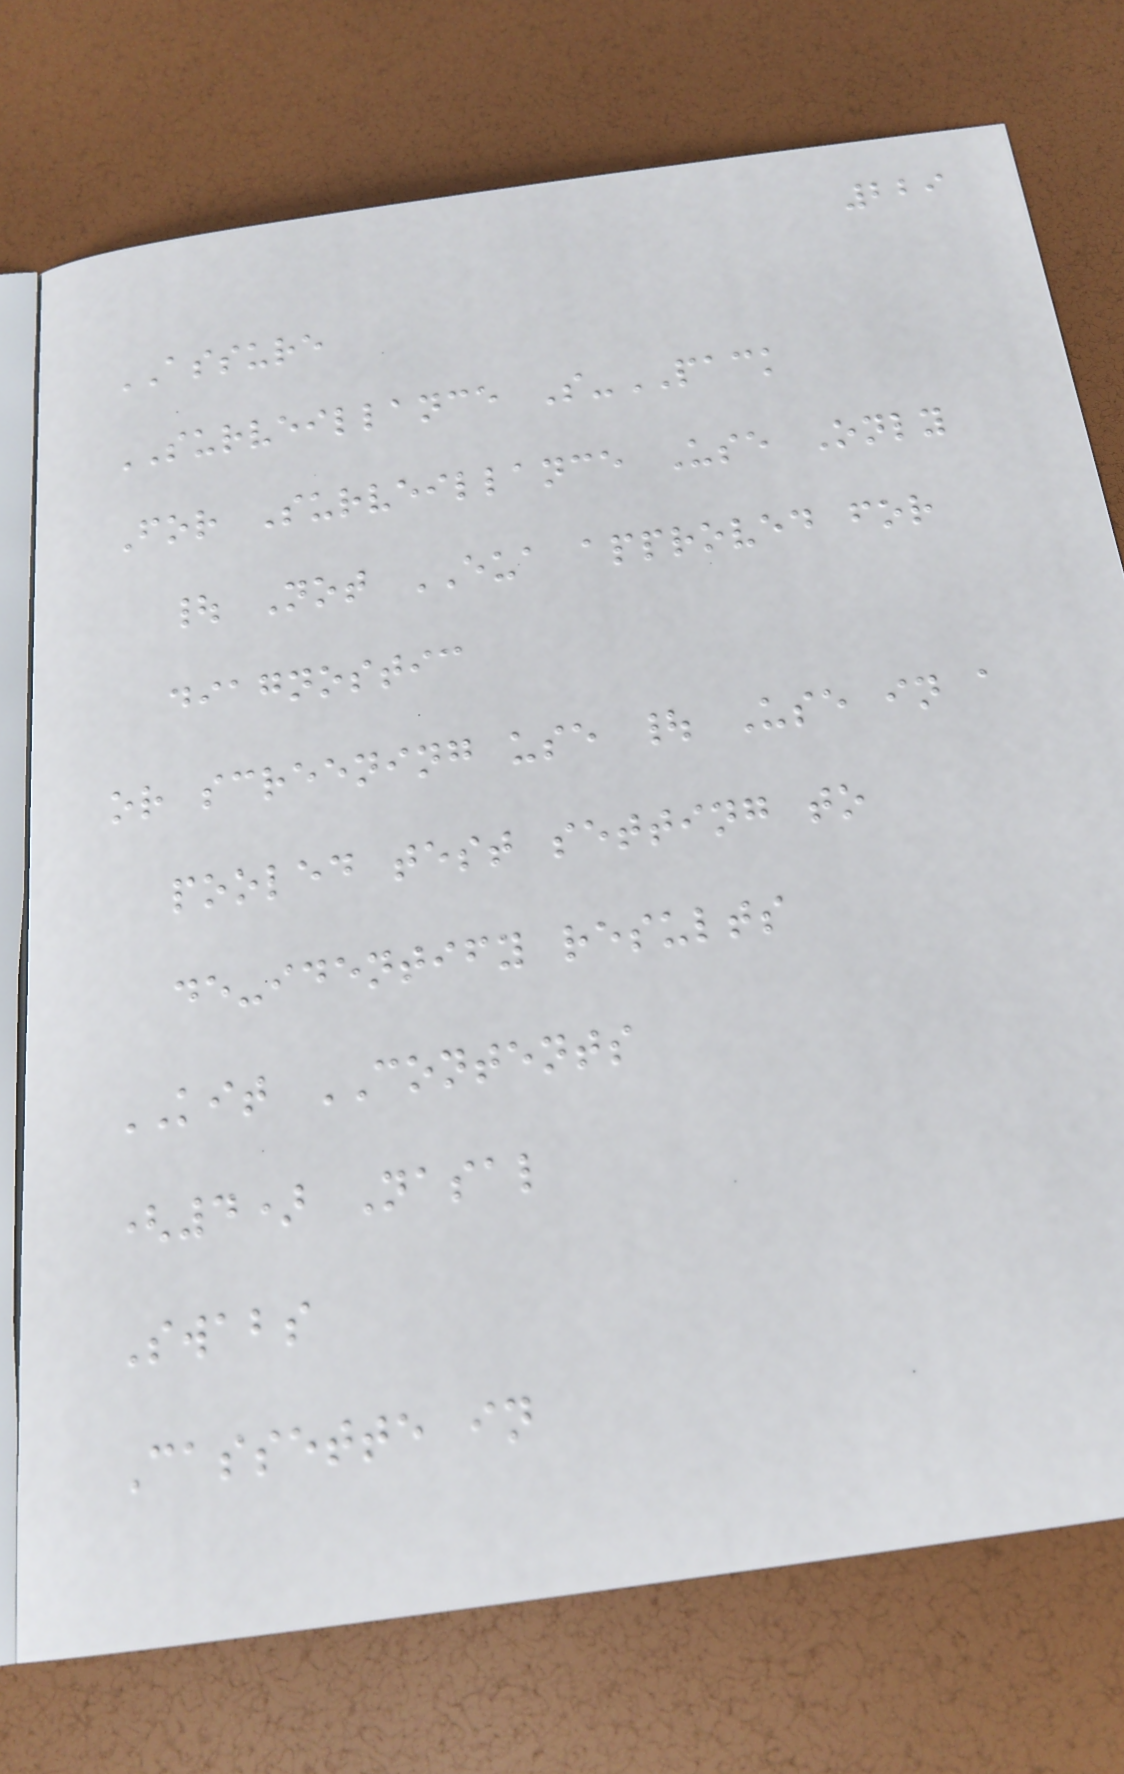229
ASSURE
SURVEILLANCE S-PACK
For Surveillance Use Only
| Not EUA approved for
diagnostic
or screening use | Use in a
pooled test setting to
de-identify results
KIT CONTENTS
(4) Nasal
Swabs
Cassette in
